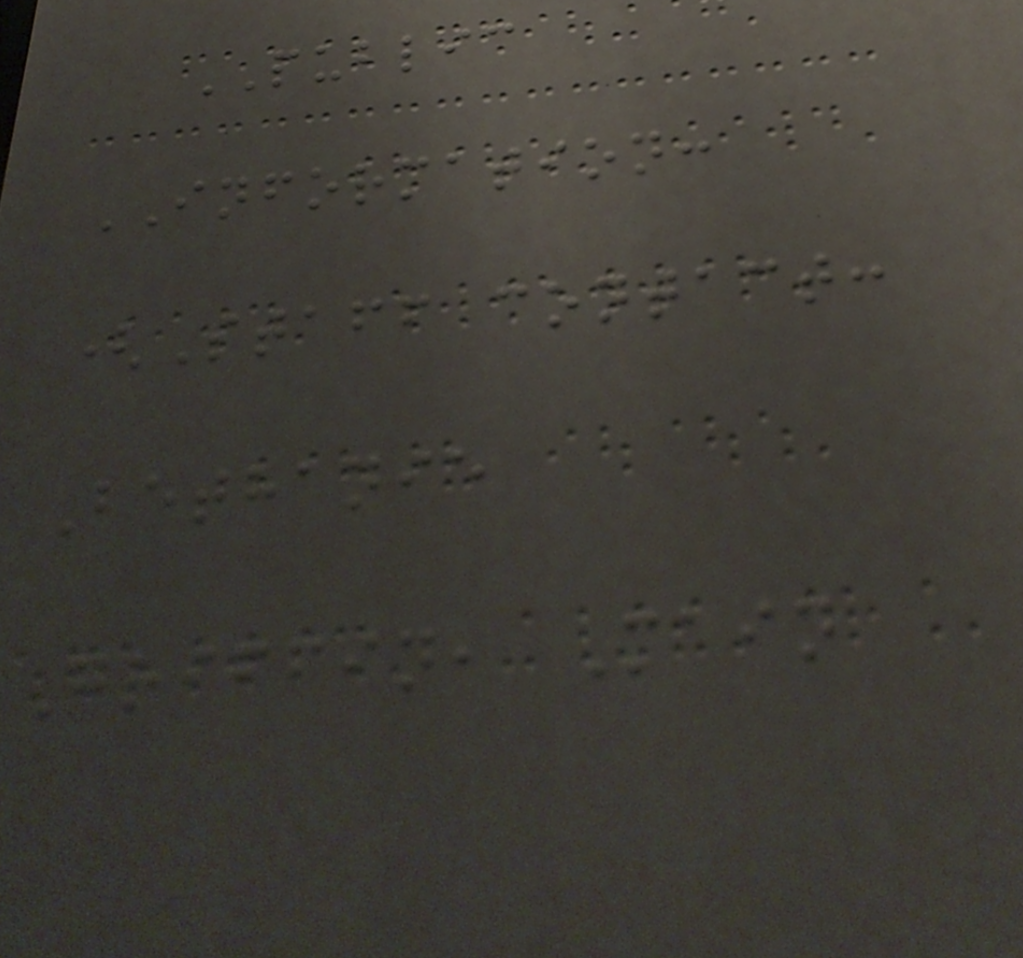PUBLIC
INFORMATION:
(Staff contact:
Bethanie
Griffin, Main
